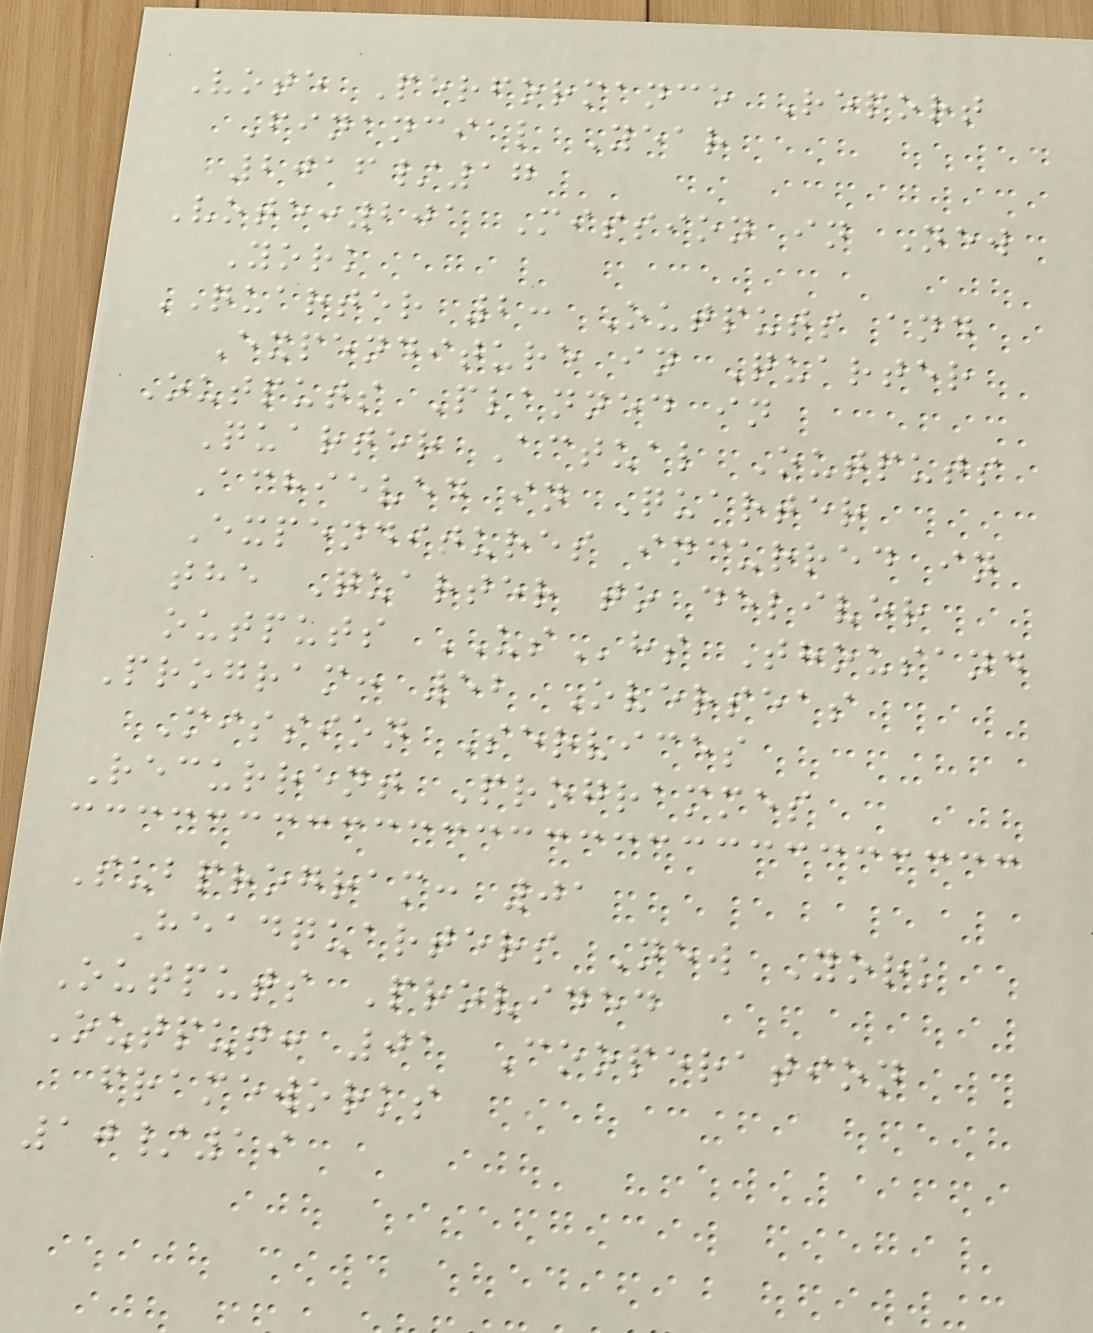Vote Performance Report
Financial Year
2016/17
Vote:201 Mission in New
York
QUARTER 2: Outputs and
Expenditure in Quarter
Outputs Planned in
Quarter Actual Outputs
Achieved in Quarter
Expenditures incurred in
the Quarter to deliver
outputs UShs Thousand
Program: 52 Overseas
Mission Services
Recurrent Programmes
Subprogram: 01
Headquarters New York
Outputs Provided
Output: 01 Cooperation
frameworks
10/19
